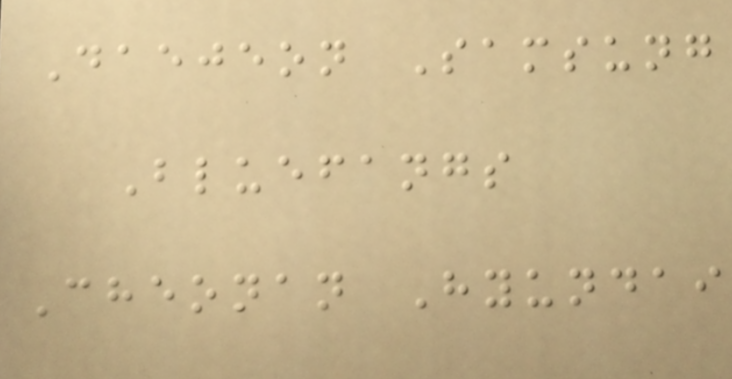Daejeon Samsung
Bluefangs
Cheonan Hyundai
